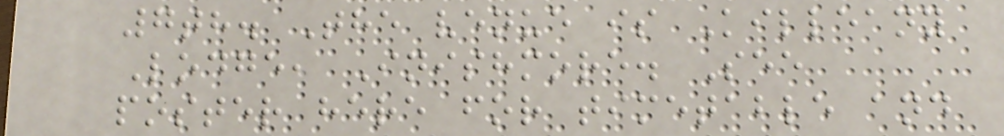7th. The venue is Killeany
Lodge, Inishmore. See
poster here for timetable and
